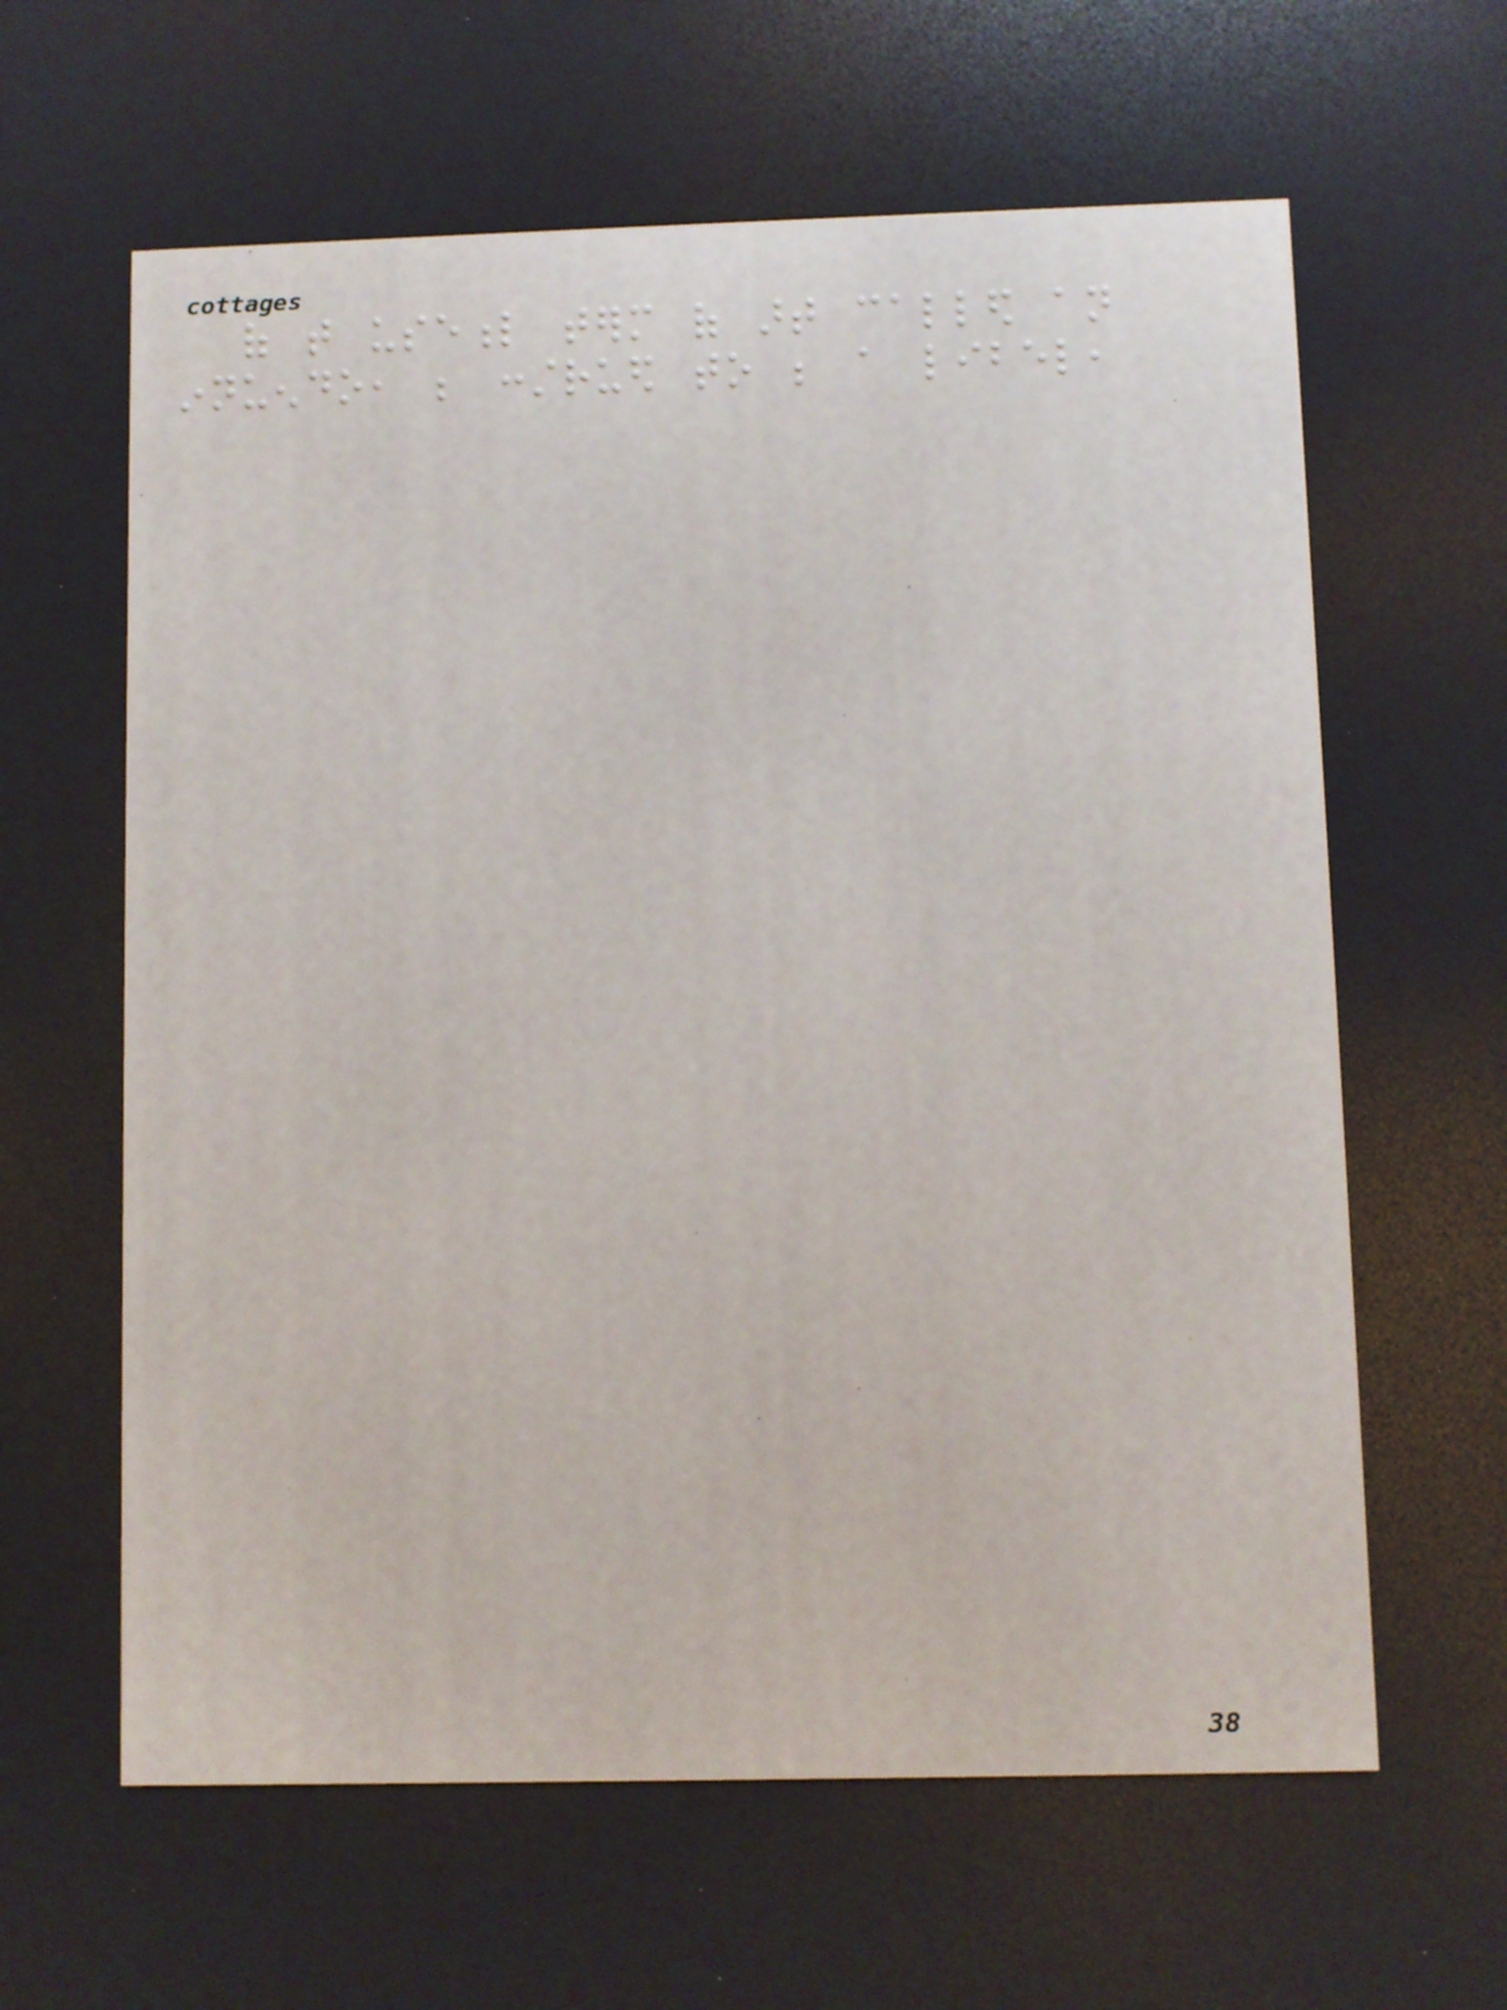of that useful term of art called an
innuendo, be construed to be a libel,
